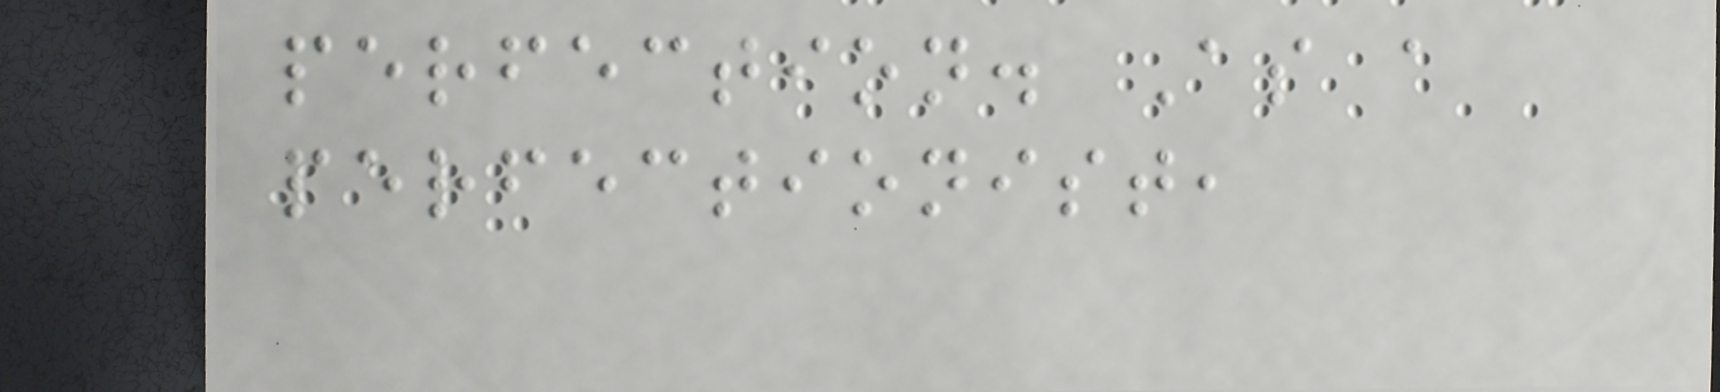perfection. As a
perfectionist,
